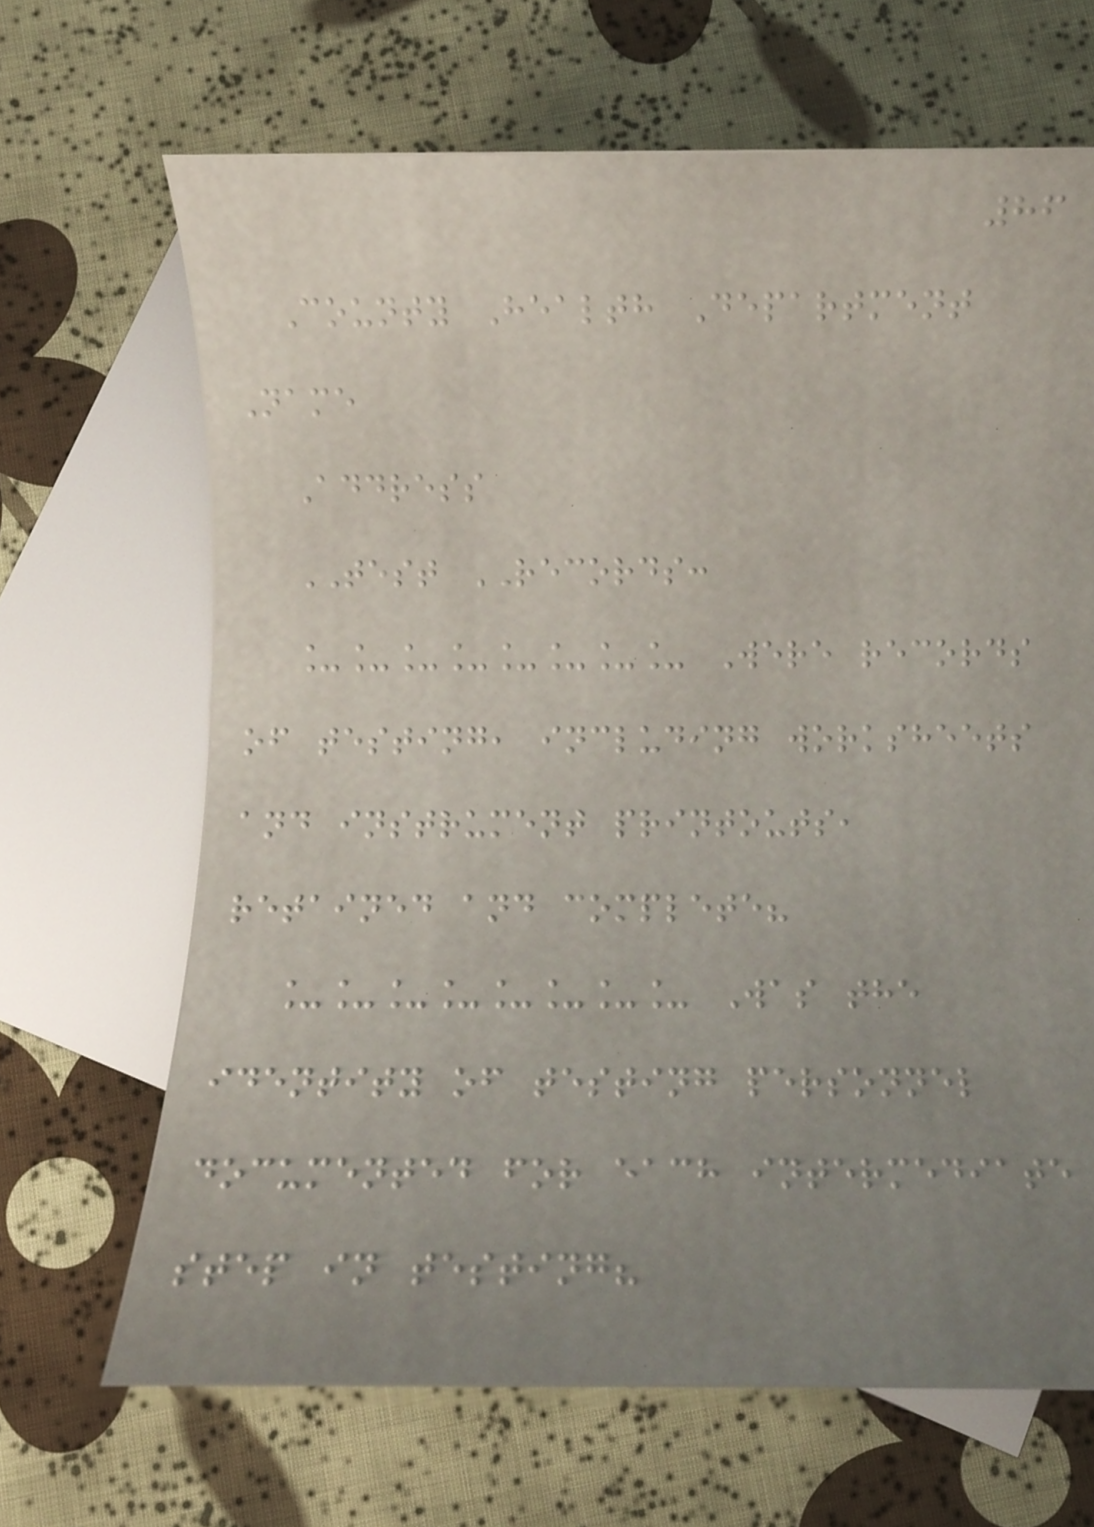86
County Health Department
Name
Address
TEST RECORDS:
________ Were records
of testing, including worksheets
and instrument printouts,
retained and complete?
________ Was the
identity of testing personnel
documented for each intermediate
step in testing?
